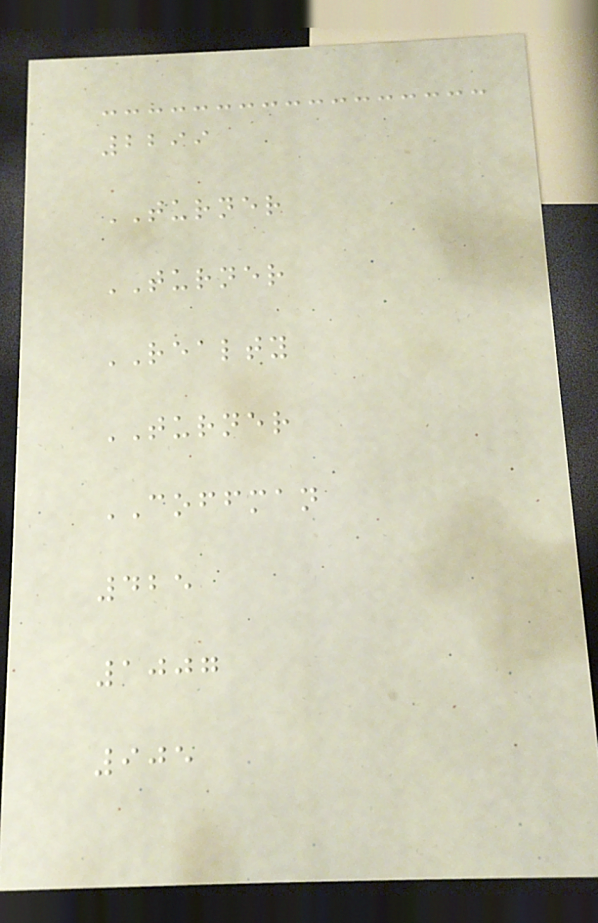2299
TURNER
TURNER
REALTY
TURNER
COFFMAN
425
1007
905
